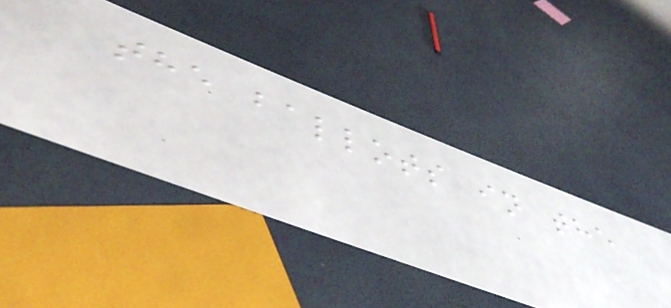the ballots in the
